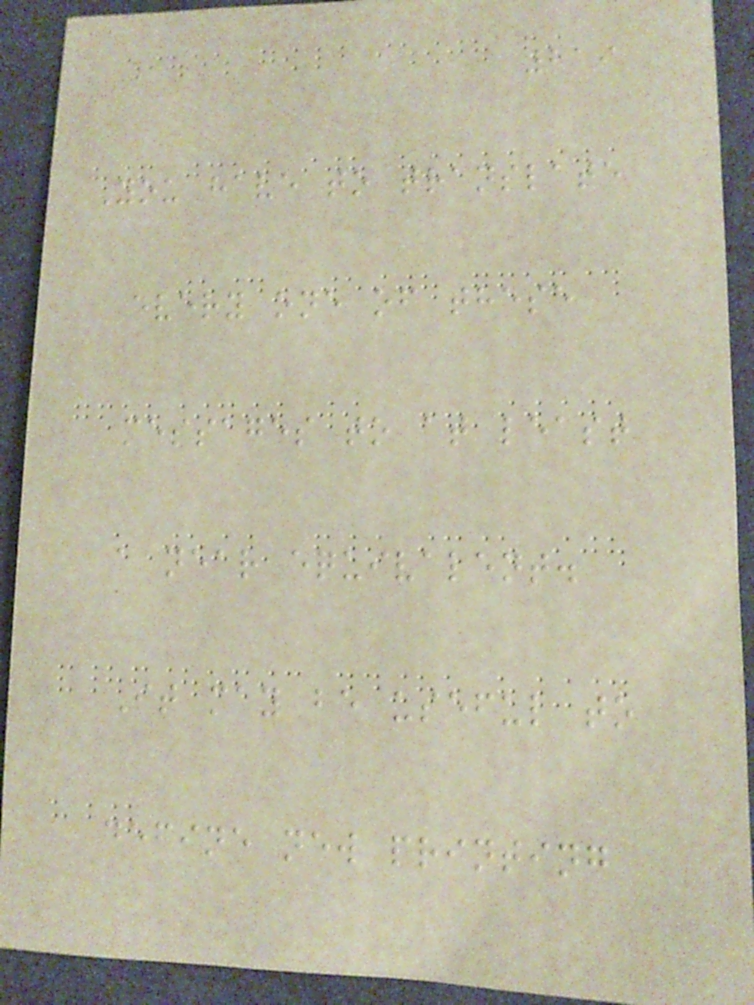219
You have to translate
every one of these
messages to at least
a near equivalent.
It may be useful to
define new printing
